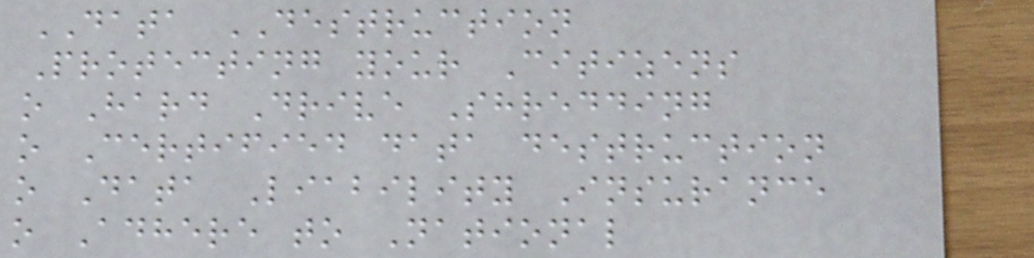DATA DESTRUCTION
Protecting your Citizens
o Hard Drive Shredding
o Certified data destruction
o Data Liability Insurance
o Adhere to National
